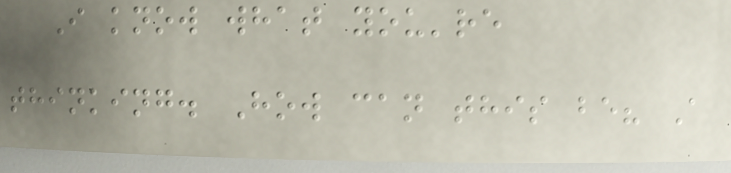I know what you're
thinking. How can this be? A
